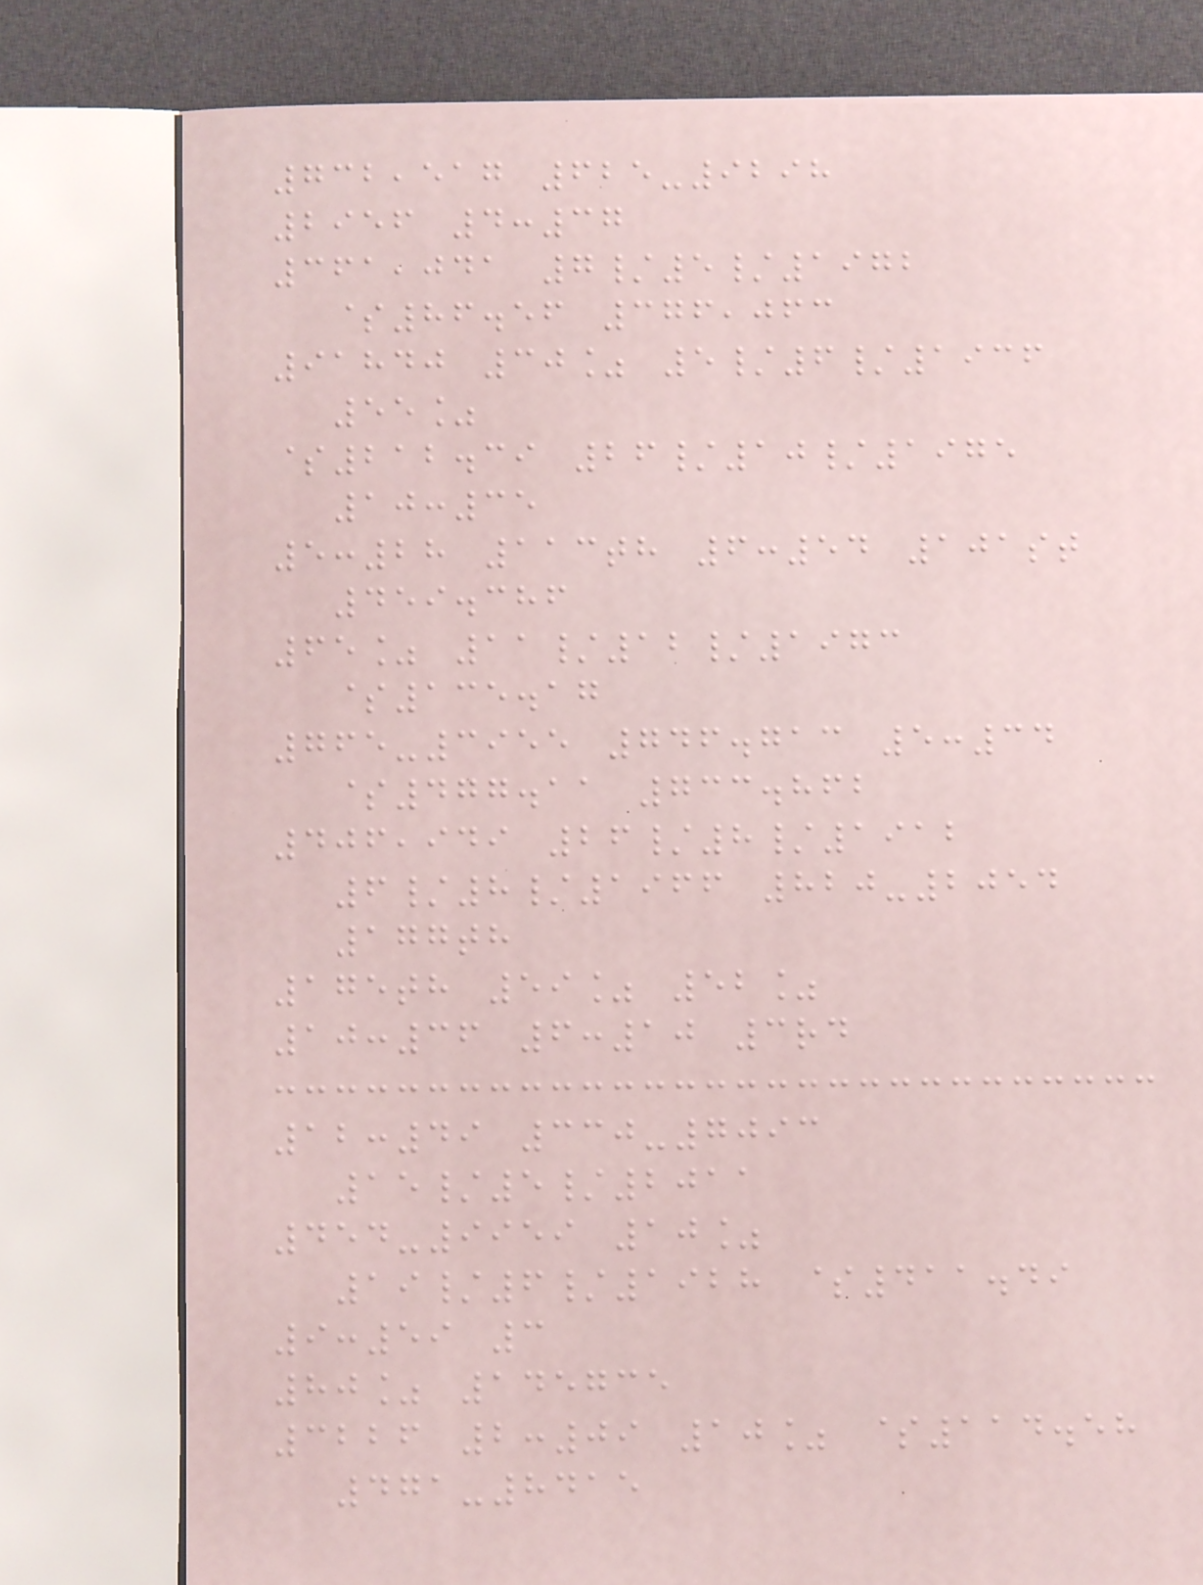732,517 625-9298
2956 4:37
361,041 7/5/1972
$86.56 376,063
91840 30% 5/6/1936
55%
$212.39 26/10/1975
10:35
5:28 113th 6:54 101st
459.386
65% 11/12/1973
$135.17
765-3955 746.713 5:34
$477.11 733.862
406,949 26/8/1912
6/8/1966 820-2054
177th
175th 59% 52%
10:36 6:10 3rd
12:49 330-7093
15/5/2011
454-9959 10%
19/6/1928 $411.49
9:59 3
80% 145735
3226 2:09 10% $114.58
471-8415
